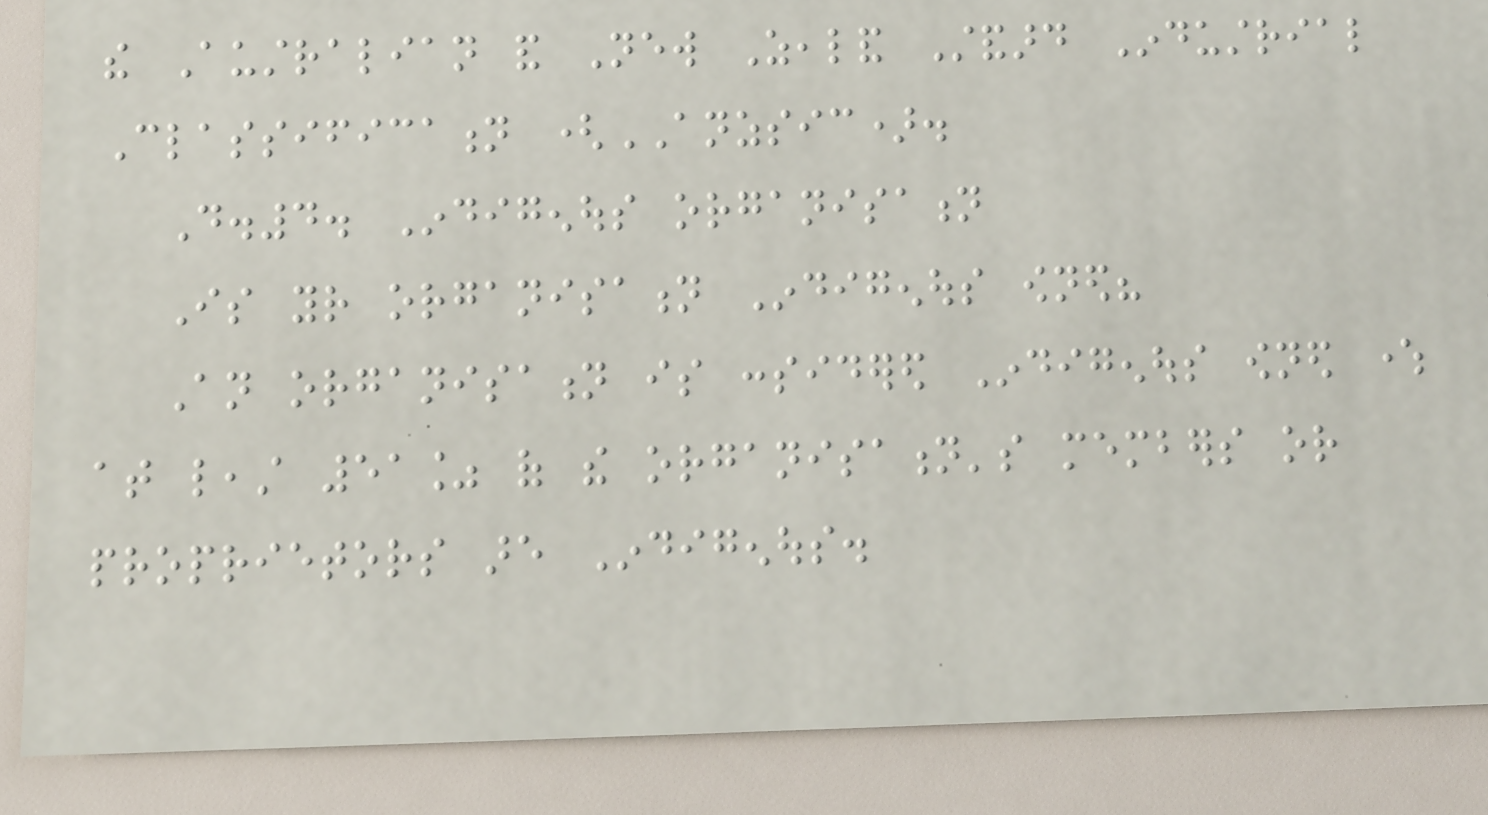the Australian and New Zealand Standard Industrial
Classification (ANZSIC).
D.4. Indigenous organisation
Is your organisation Indigenous owned?
An organisation is considered Indigenous owned where
at least 51% of the organisation's members or
proprietors are Indigenous.
